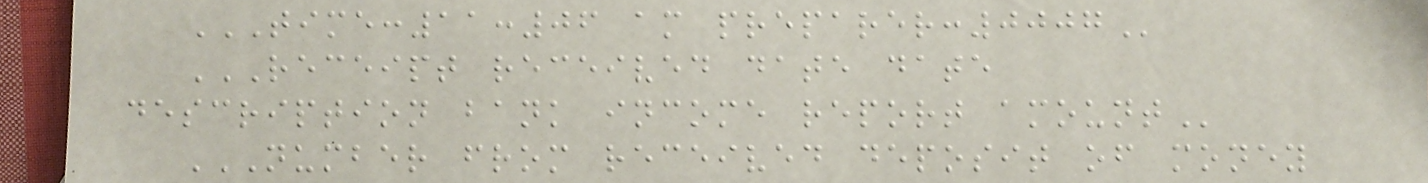TIME:11:06 AM PREPARER:0007
RECEIPT RECEIVED DATE DATE
DESCRIPTION BANK INCOME REPORT AMOUNT
NUMBER FROM RECEIVED DEPOSIT OF MONEY
